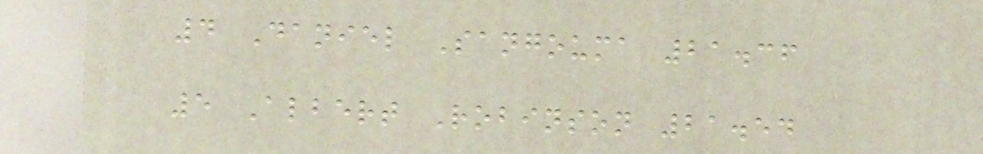4 Daniel Sangouma 21.36
5 Albert Robinson 21.54
